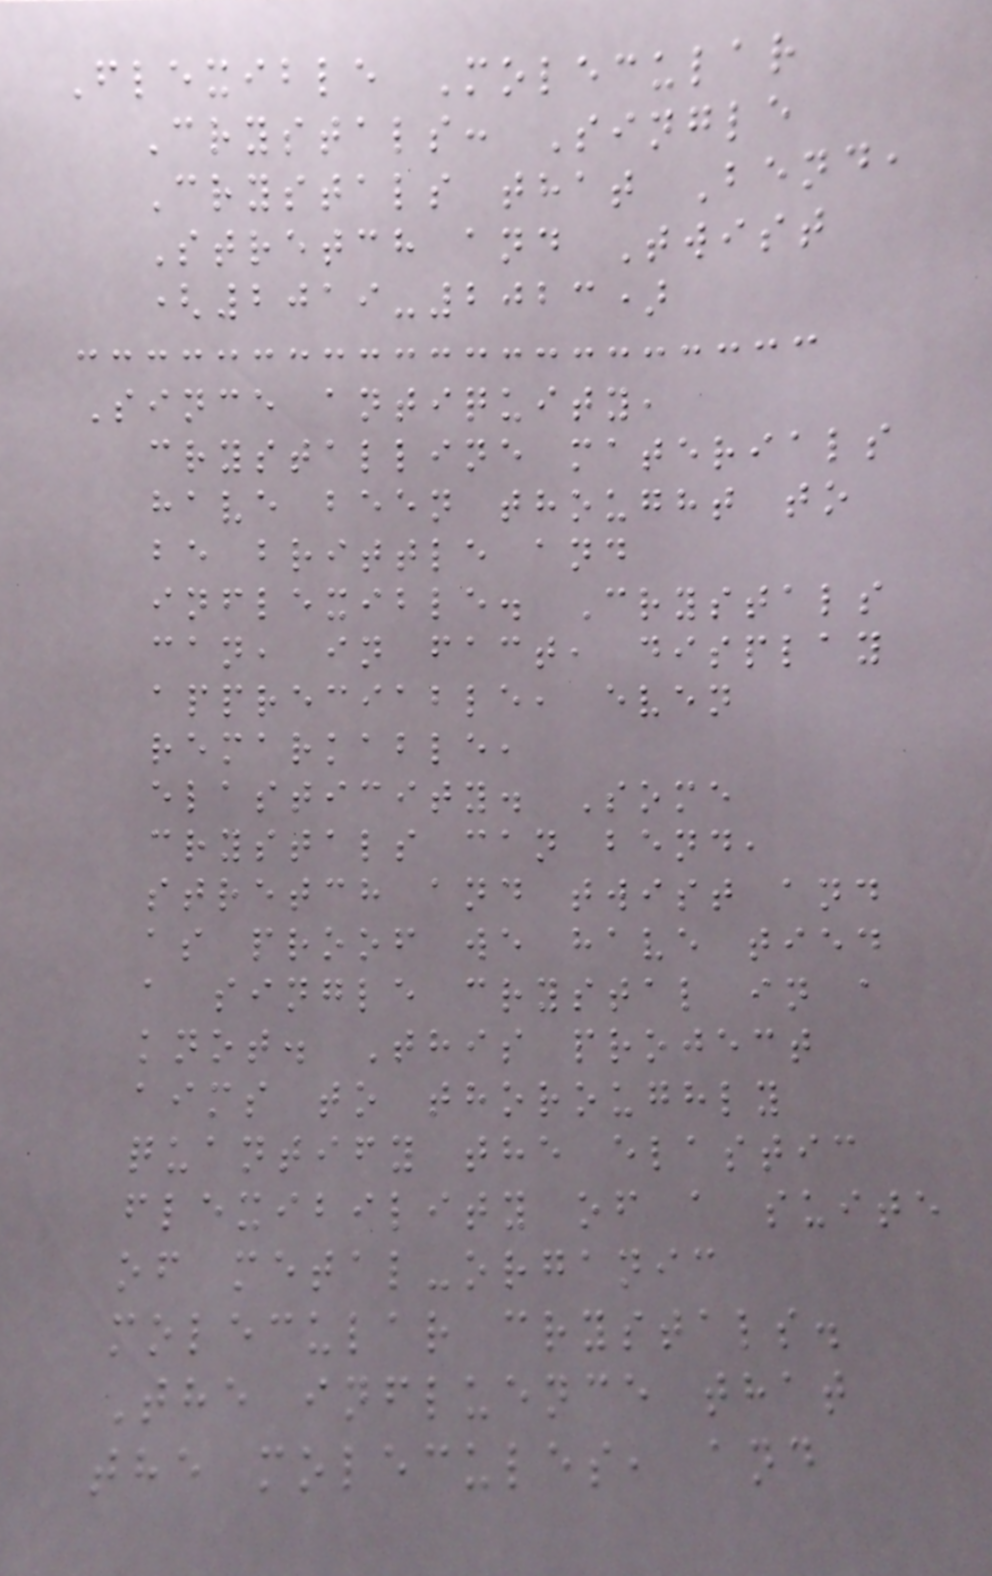Flexible Molecular
Crystals: Single
Crystals that Bend,
Stretch and Twist
(2019-2023)
Since antiquity,
crystalline materials
have been thought to
be brittle and
inflexible. Crystals
can, in fact, display
appreciable, even
remarkable,
elasticity. Some
crystals can bend,
stretch and twist and
as proof we have tied
a single crystal in a
knot. This project
aims to thoroughly
quantify the elastic
flexibility of a suite
of metal-organic
molecular crystals.
The influence that
the molecules, and
